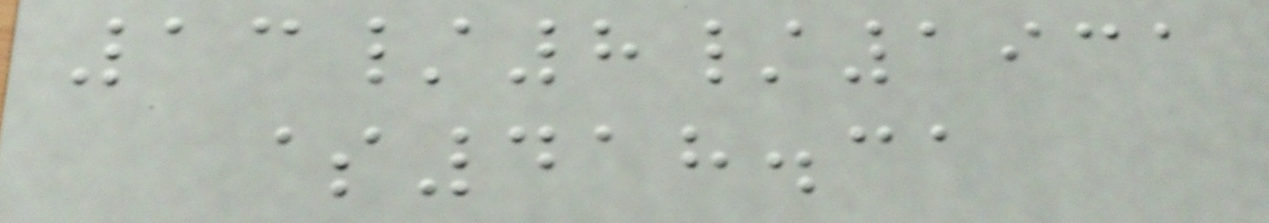13/8/1931
$418.31
